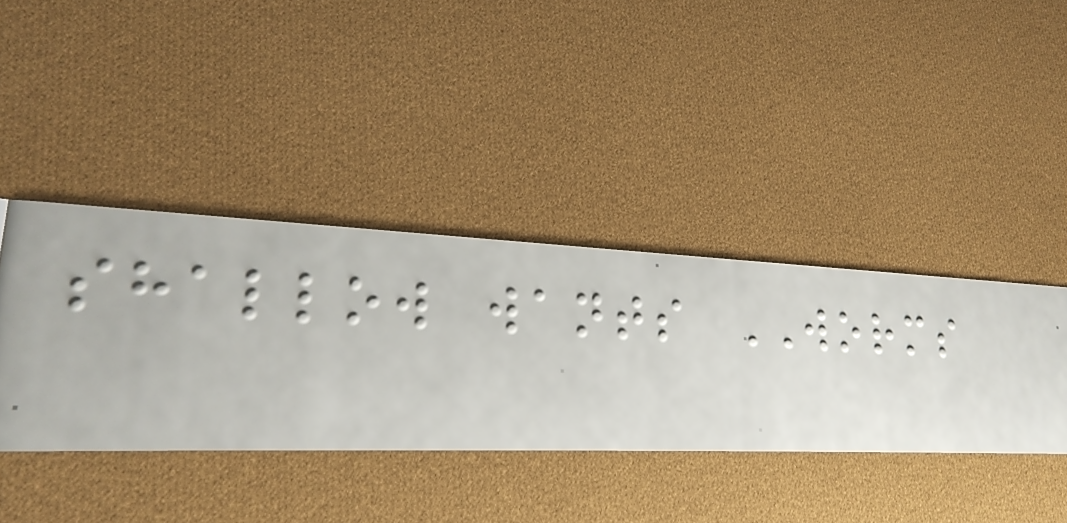shallow wants WORMS
